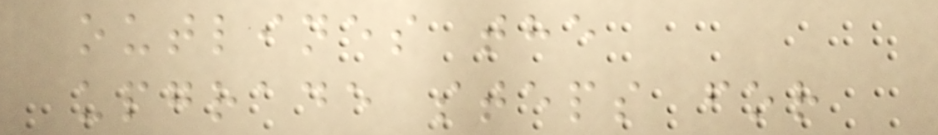outlines the
upgrade steps for
